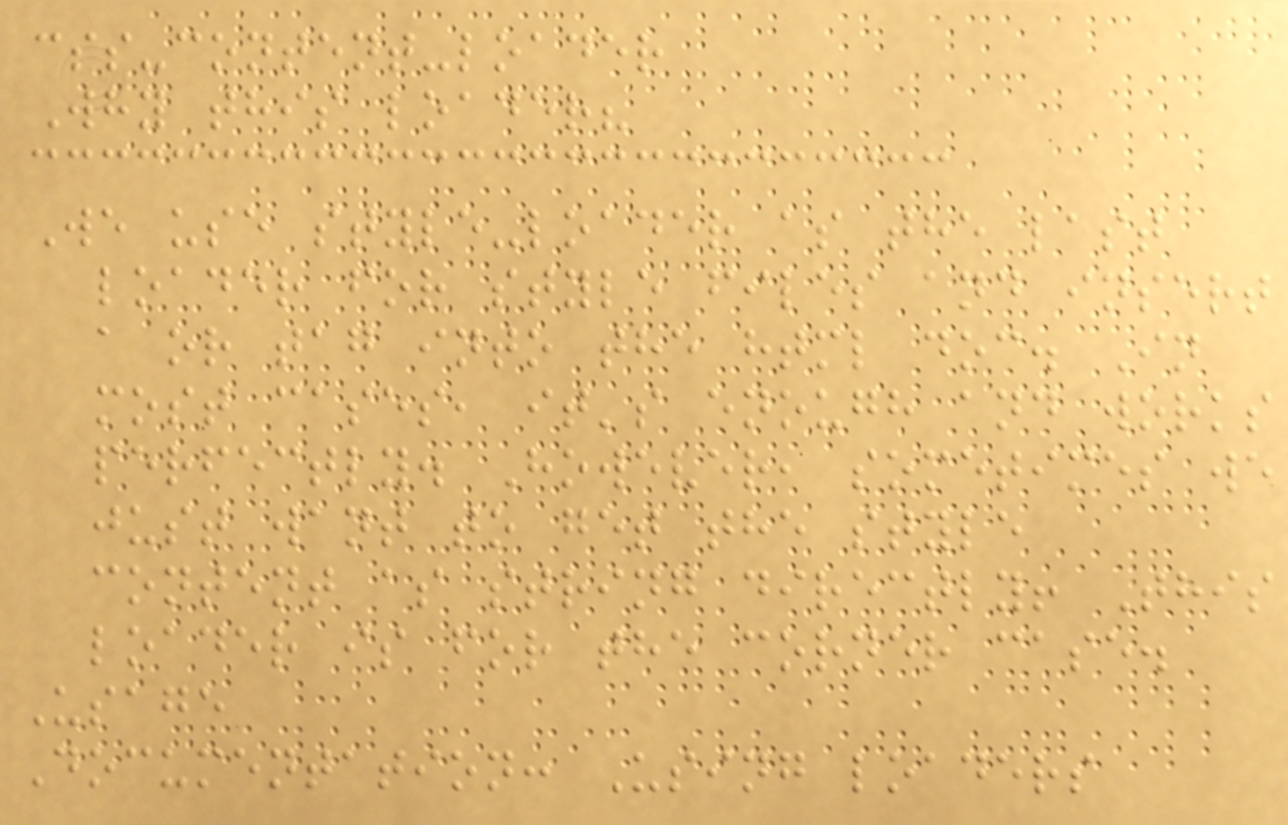css-content-loader
Why this loader?
We use style-loader as the last
loader for style files and insert
a or tag into the html doc. In
most cases, it's enough and works
perfectly. However, sometimes we
just want to get the style
content as string directly! This
loader is for the corner case.
Usage
Documentation: Using loaders
